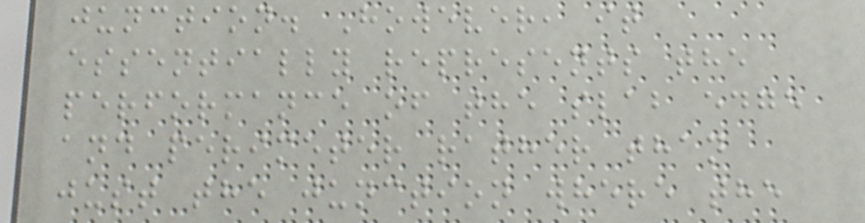junction. However, it
essentially represents the
performance of the slab edge
and perimeter rather than
just the junction where the
